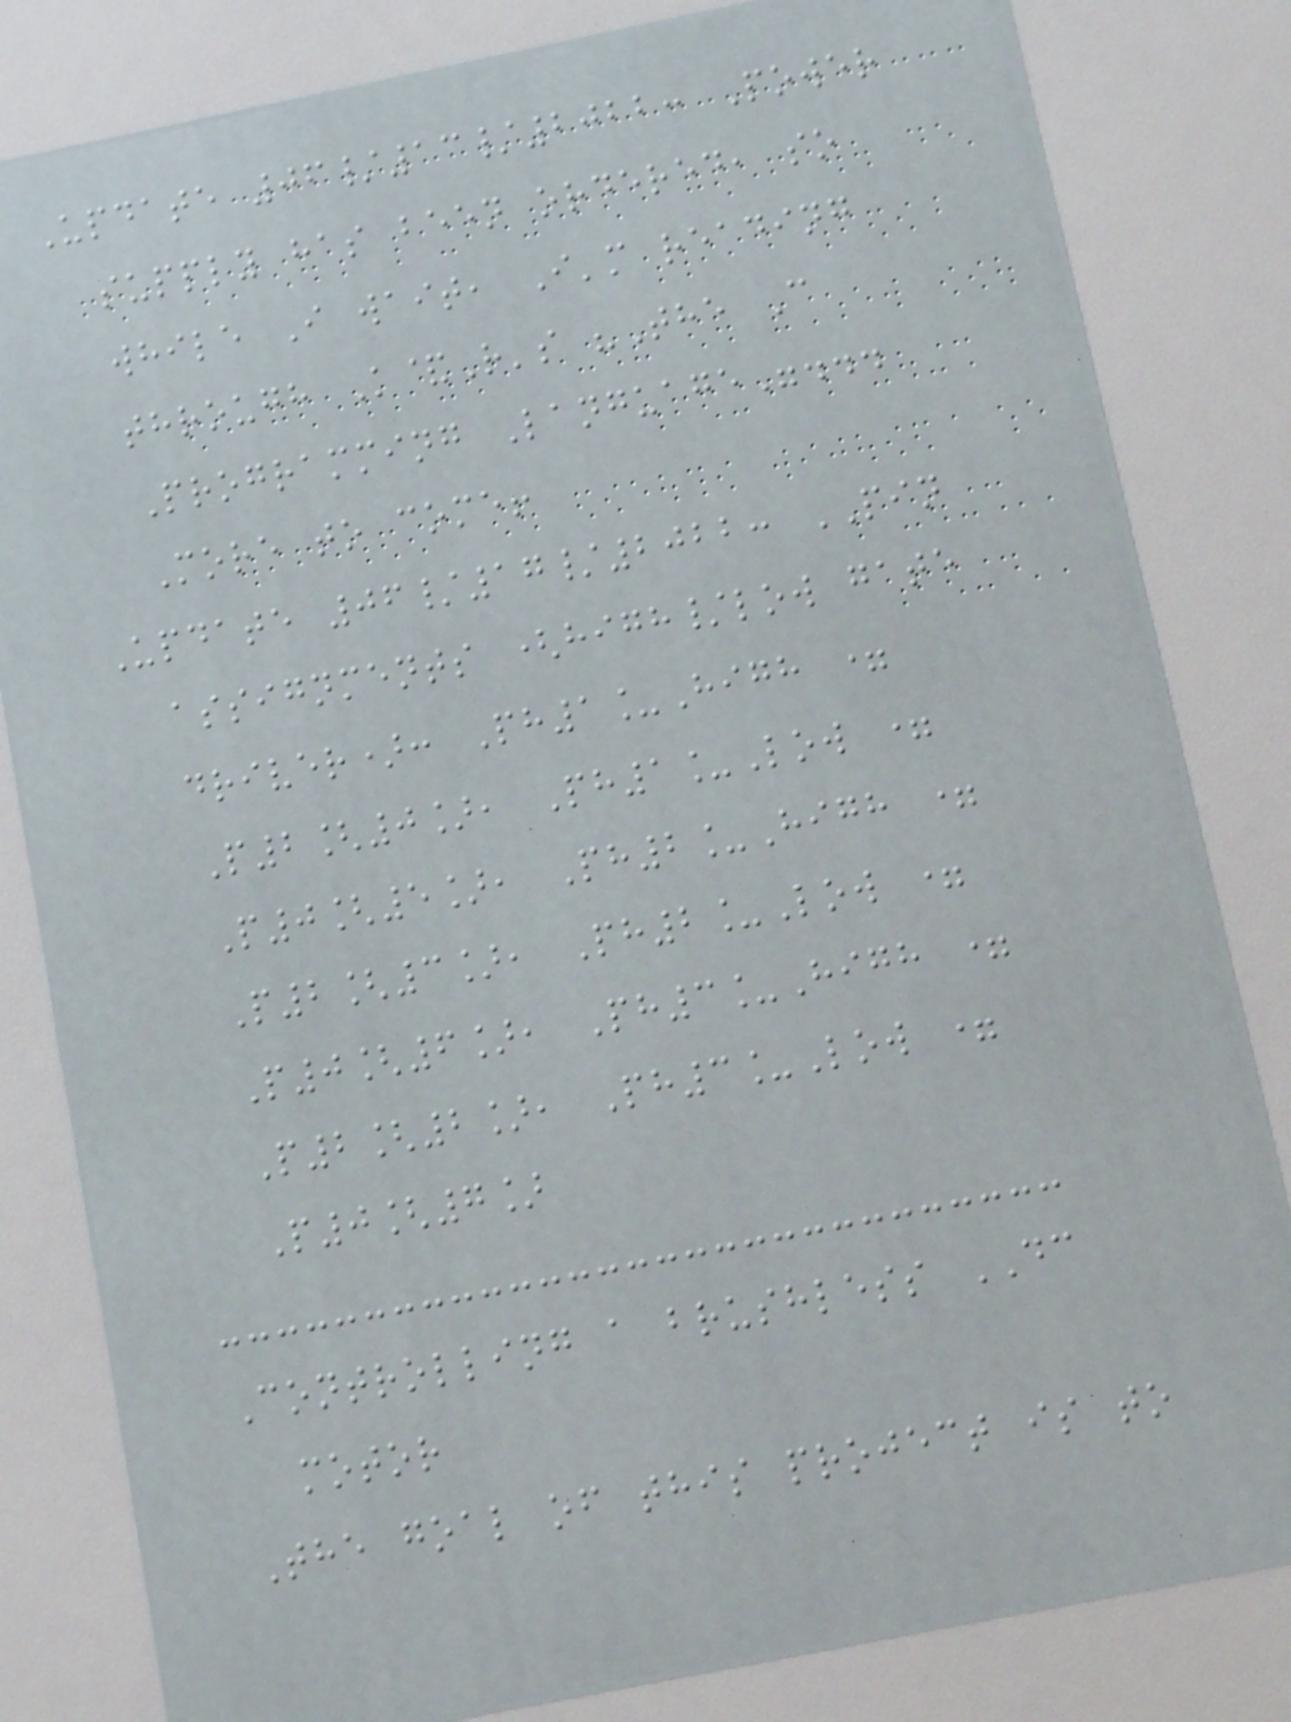Update 06/13/2022: Power
supply has been ordered, so
while I wait, I'm reading
through K&R's "The C
Programming Language"...
More to come!
Update 06/17/2022: PIN
assignments (high/low gate
driver): Ph1_High =
P2[0], Ph1_Low =
P0[5], Ph2_High =
P2[3], Ph2_Low =
P0[6], Ph3_High =
P2[2], Ph3_Low =
P0[7]
Controlling a brushless DC
motor
The goal of this project is to
